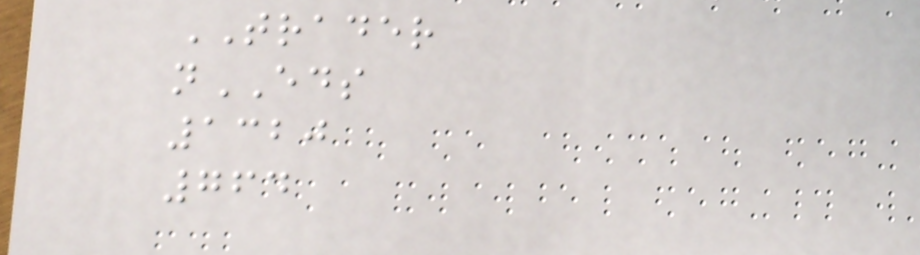TRADER
nEDS
1320
764
